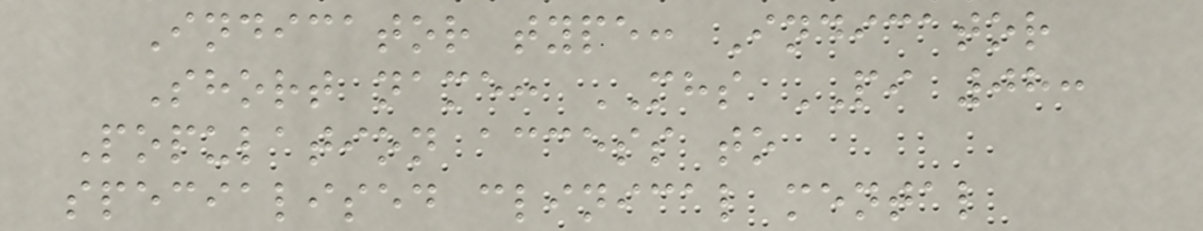Indicator type: Indicator
Short name: MHS PI 08:
Population access to
specialised clinical mental
